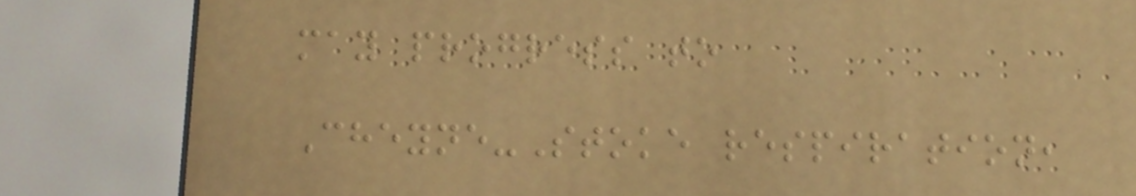may progress to
Cheyne-Stoke respiration,
